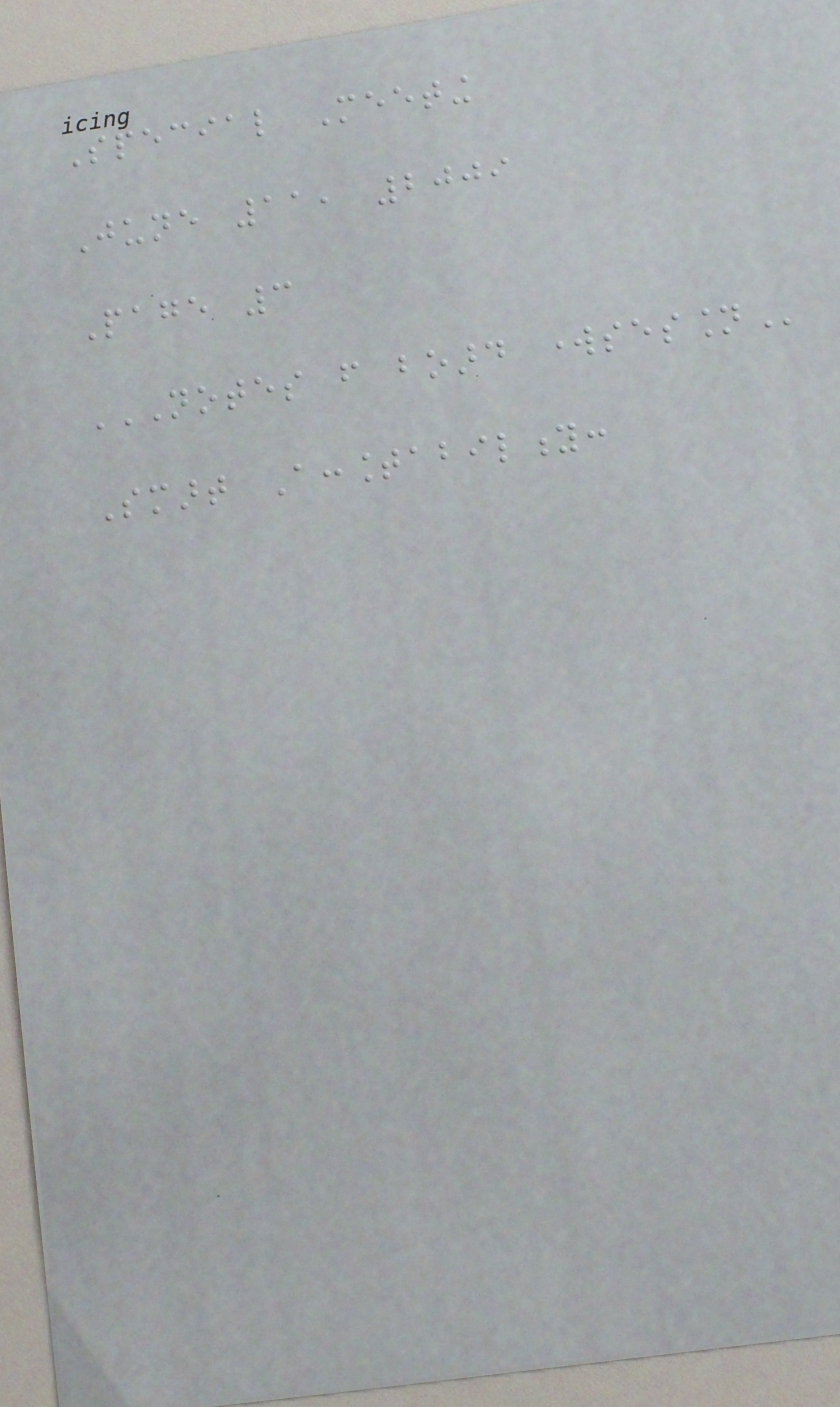Special Meeting
June 11, 2009
Page 3
NOTES FROM BOARD WORKSESSION
Smart Accountability:
